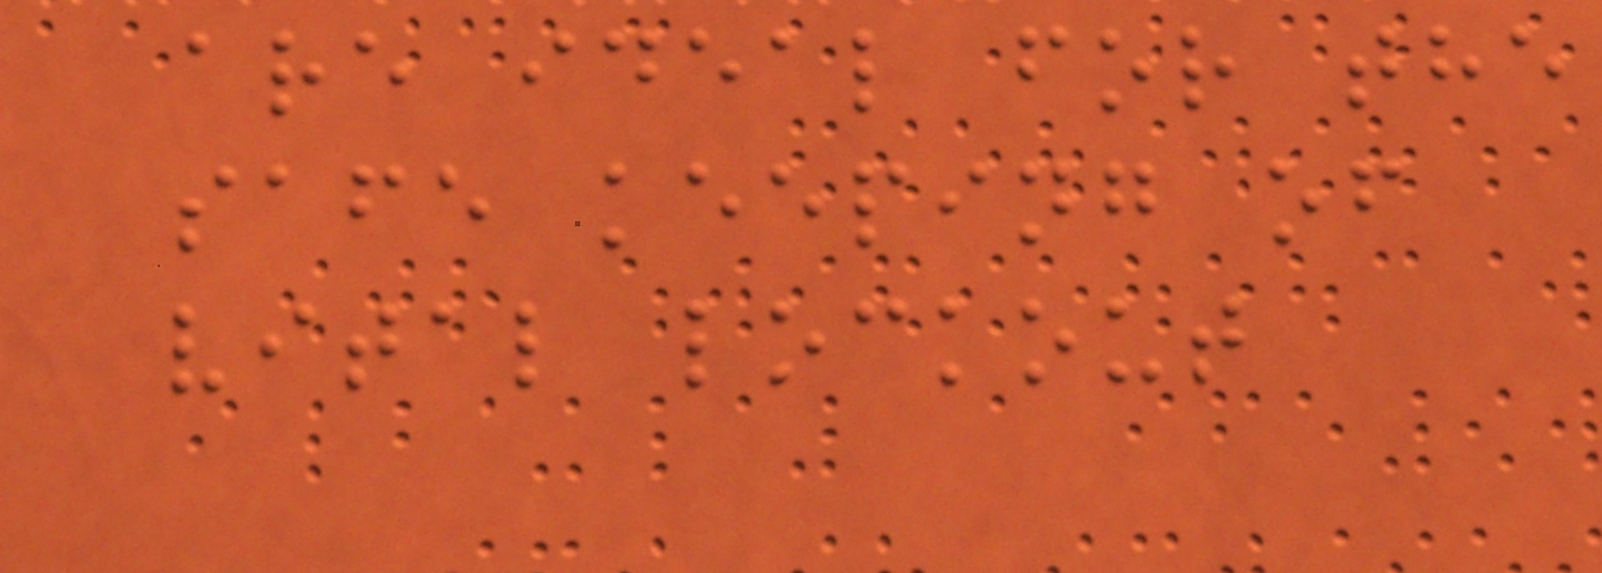are ideal for the
safe keeping of
vital lockout
